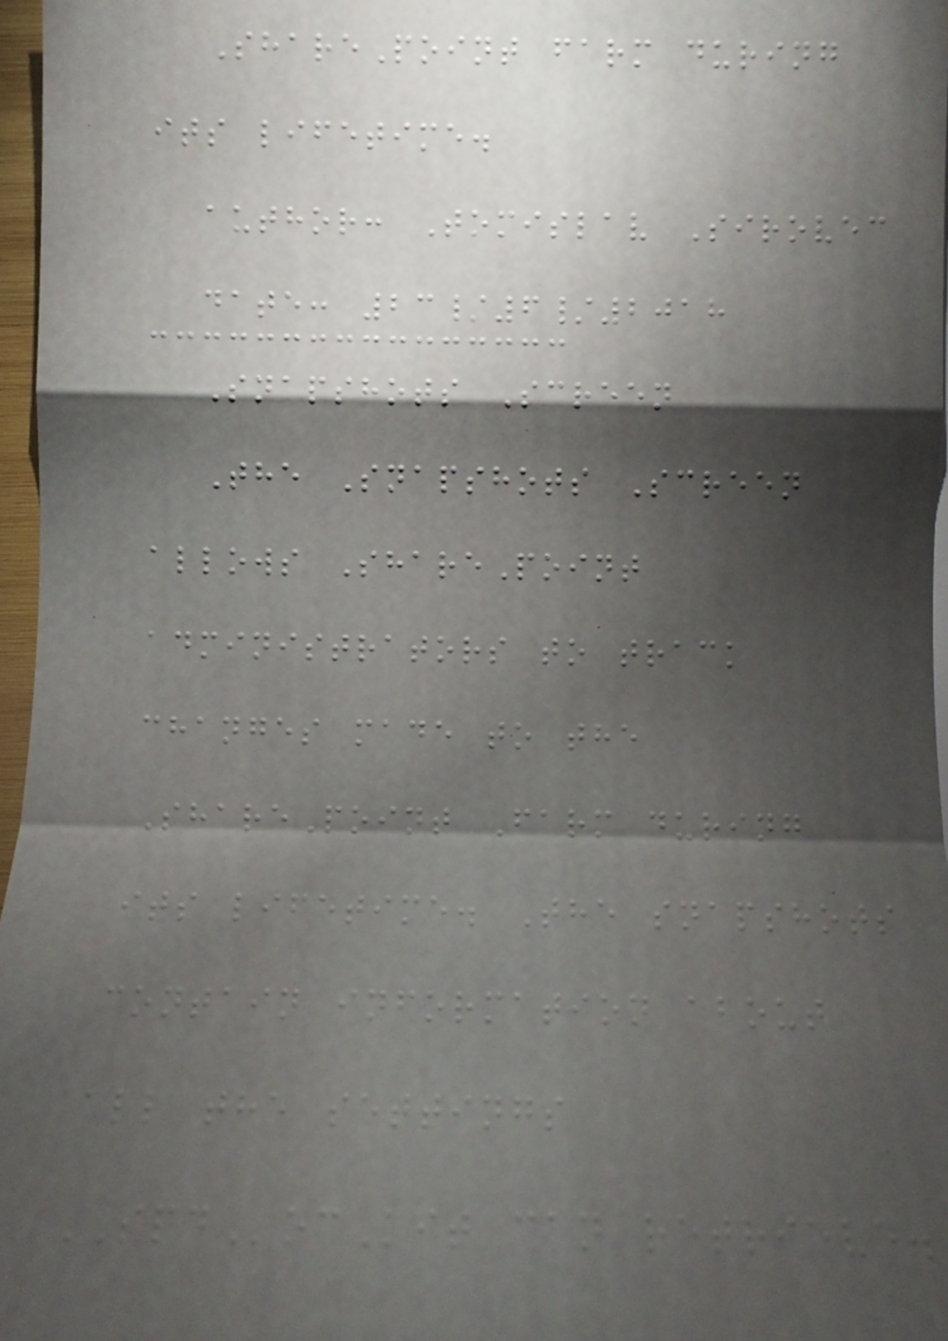SharePoint farm during
its lifetime.
author: Tomislav Sirovec
date: 23/6/2018
Snapshots Screen
The Snapshots Screen
allows SharePoint
administrators to track
changes made to the
SharePoint Farm during
its lifetime. The snapshots
contain information about
all the settings
SPDocKit can retrieve.
